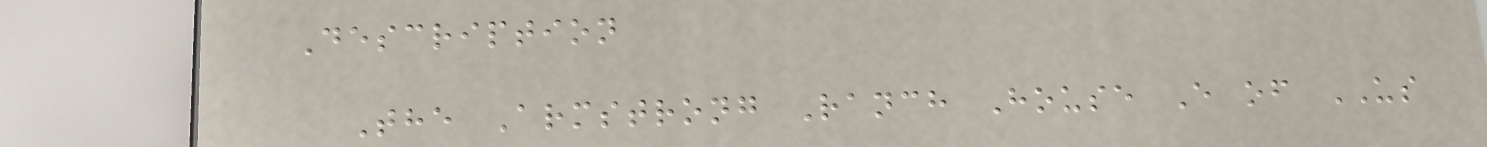Description
The Armstrong Ranch House E of US
